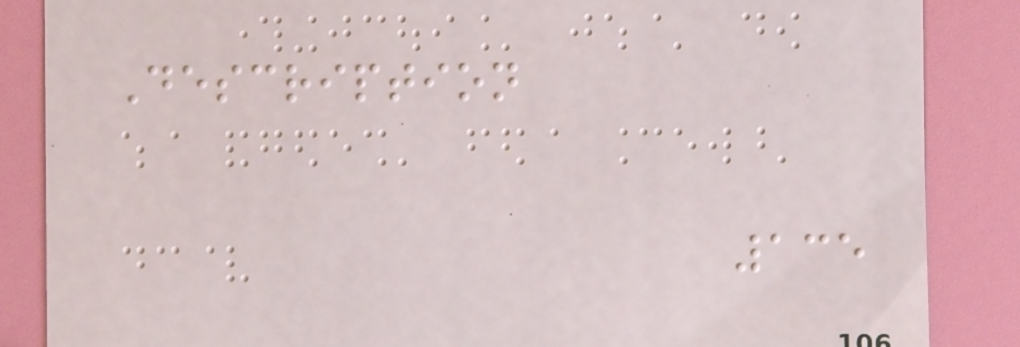Description
135
